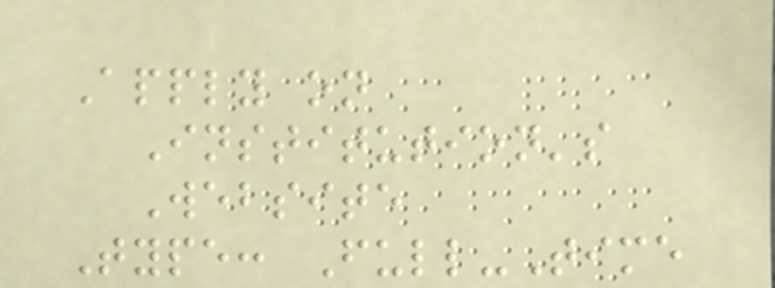Apply on
Institution's
Website
Type: Full-Time
